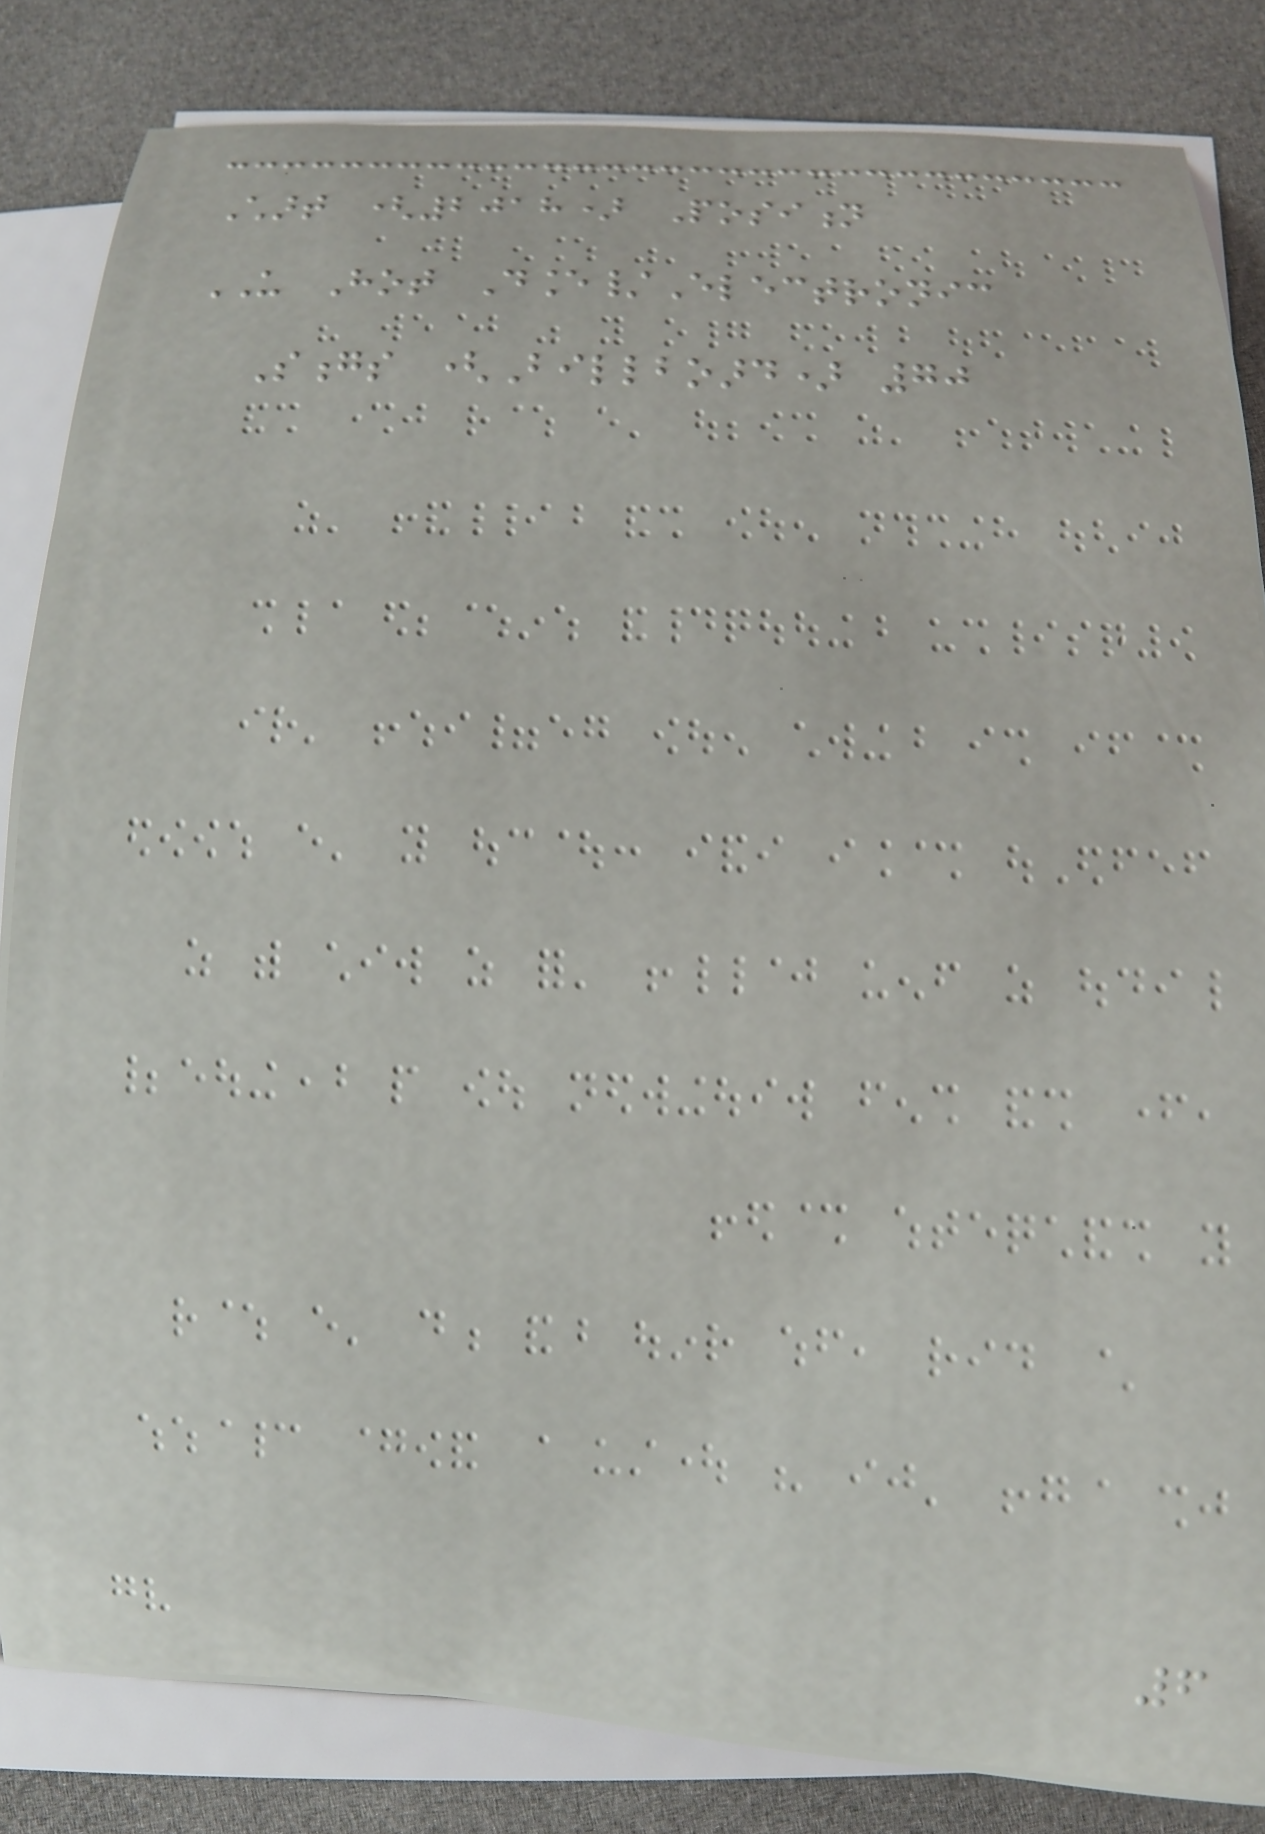Chart (2018) Position
US Hot Dance/Electronic
Songs (Billboard) 70
6
